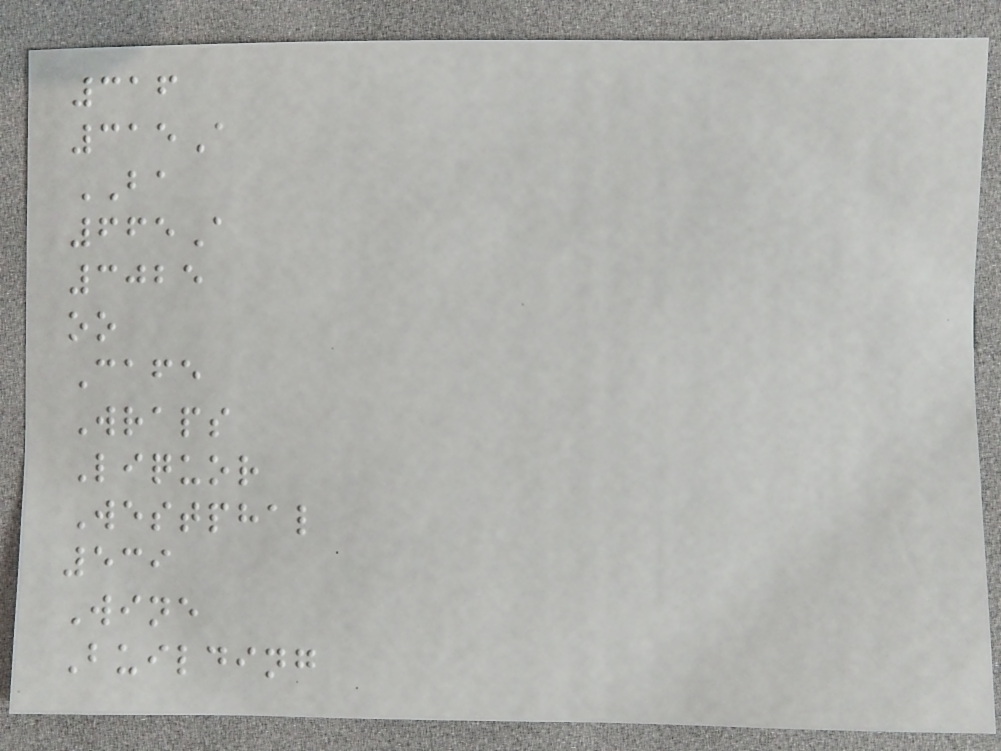316
315A
BA
665A
3025
oo
Cafe
Wraps
Liquor
Westphal
539
Wine
Building
